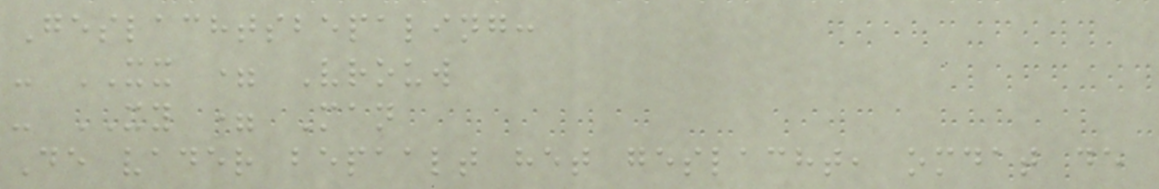Geslachtsbepaling:
- XX = Vrouw
- XY = Man
De vader bepaalt het geslacht, omdat de
